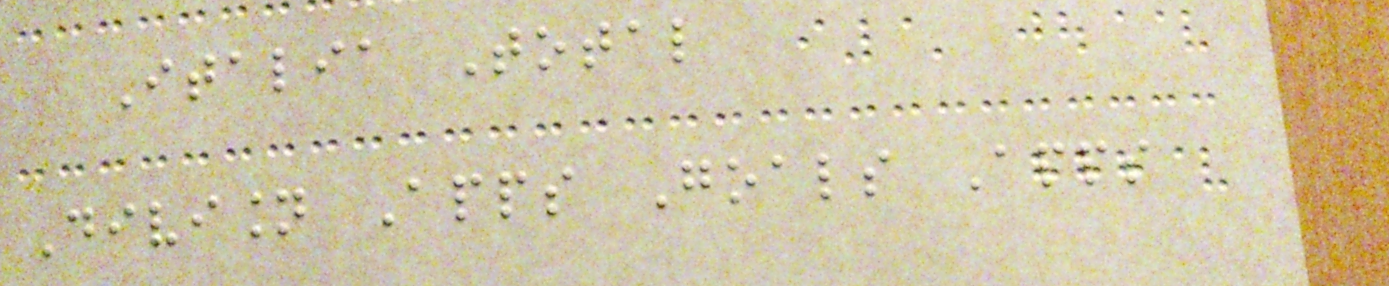Italia Total
Division Apps Goals Apps
